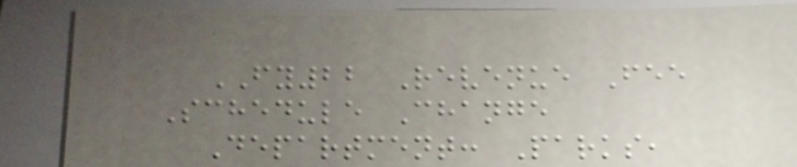FY22 Revenue Fee
Schedule Change
Department: Parks,
